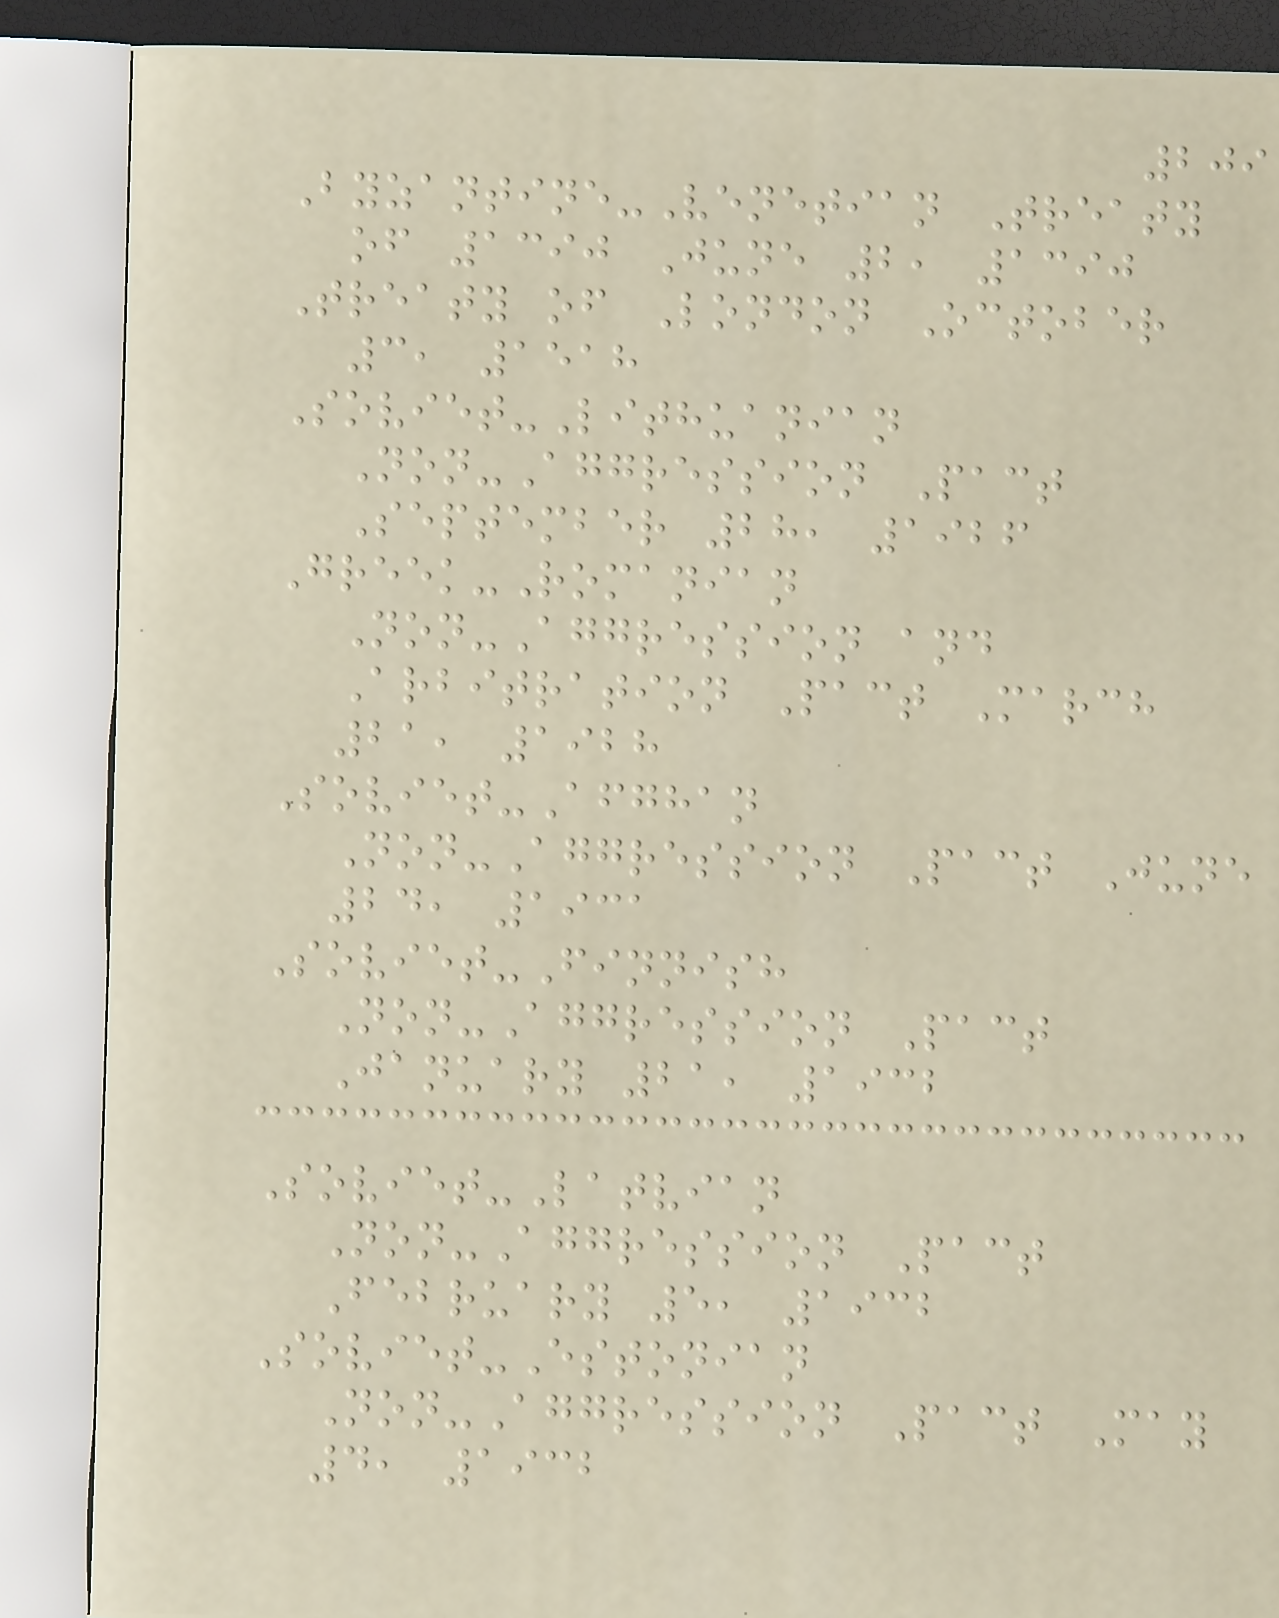209
Byzantine-Venetian Treaty
of 1390 June 2, 1390
Treaty of London October
3, 1518
Soviet-Lithuanian
Non-Aggression Pact
September 28, 1926
Greek-Romanian
Non-Aggression and
Arbitration Pact March
21, 1928
Soviet-Afghan
Non-Aggression Pact June
24, 1931
Soviet-Finnish
Non-Aggression Pact
January 21, 1932
Soviet-Latvian
Non-Aggression Pact
February 5, 1932
Soviet-Estonian
Non-Aggression Pact May
4, 1932
